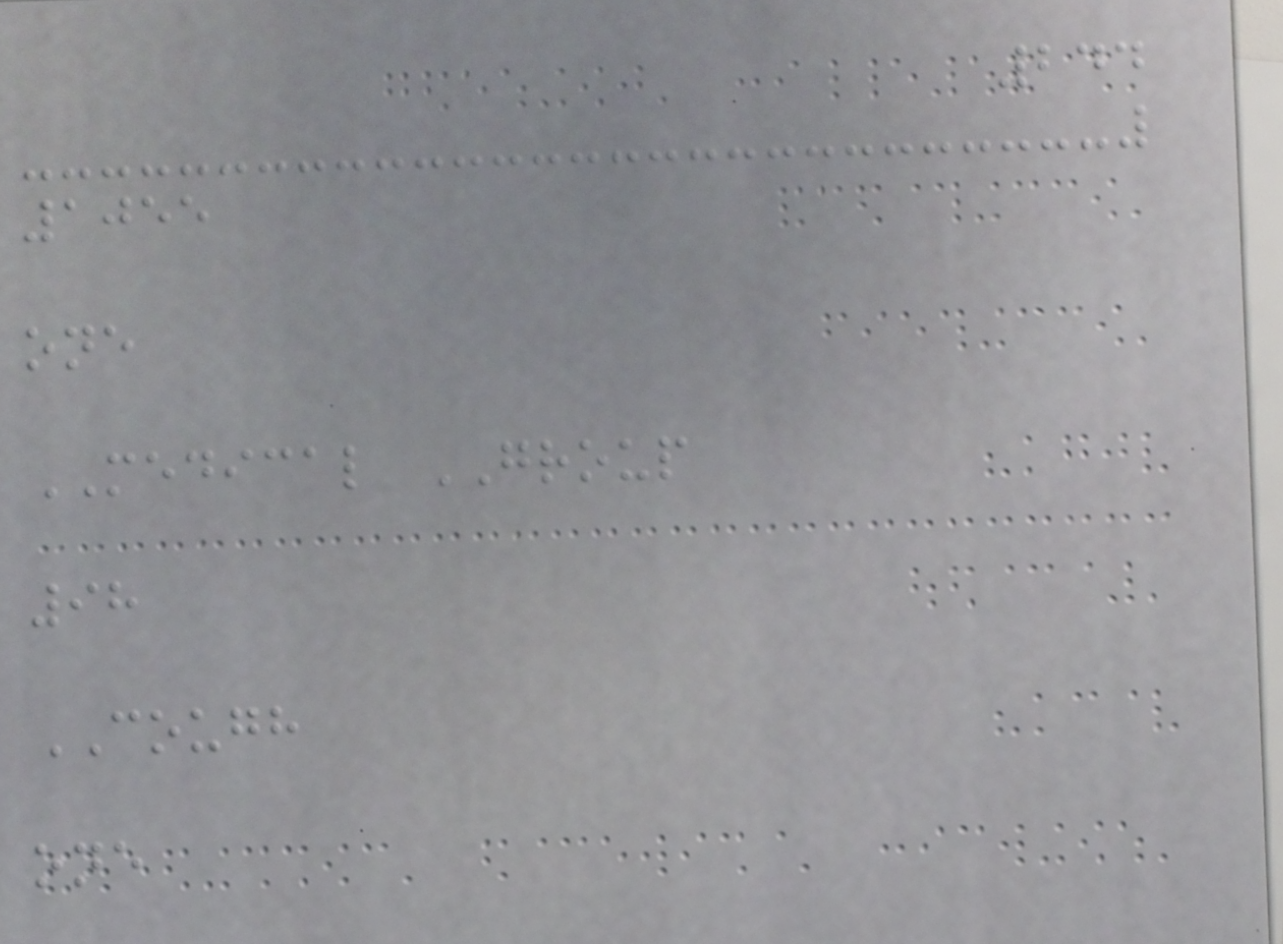244
1055
one
MEDICAL GROUP
98
COUGH
one
